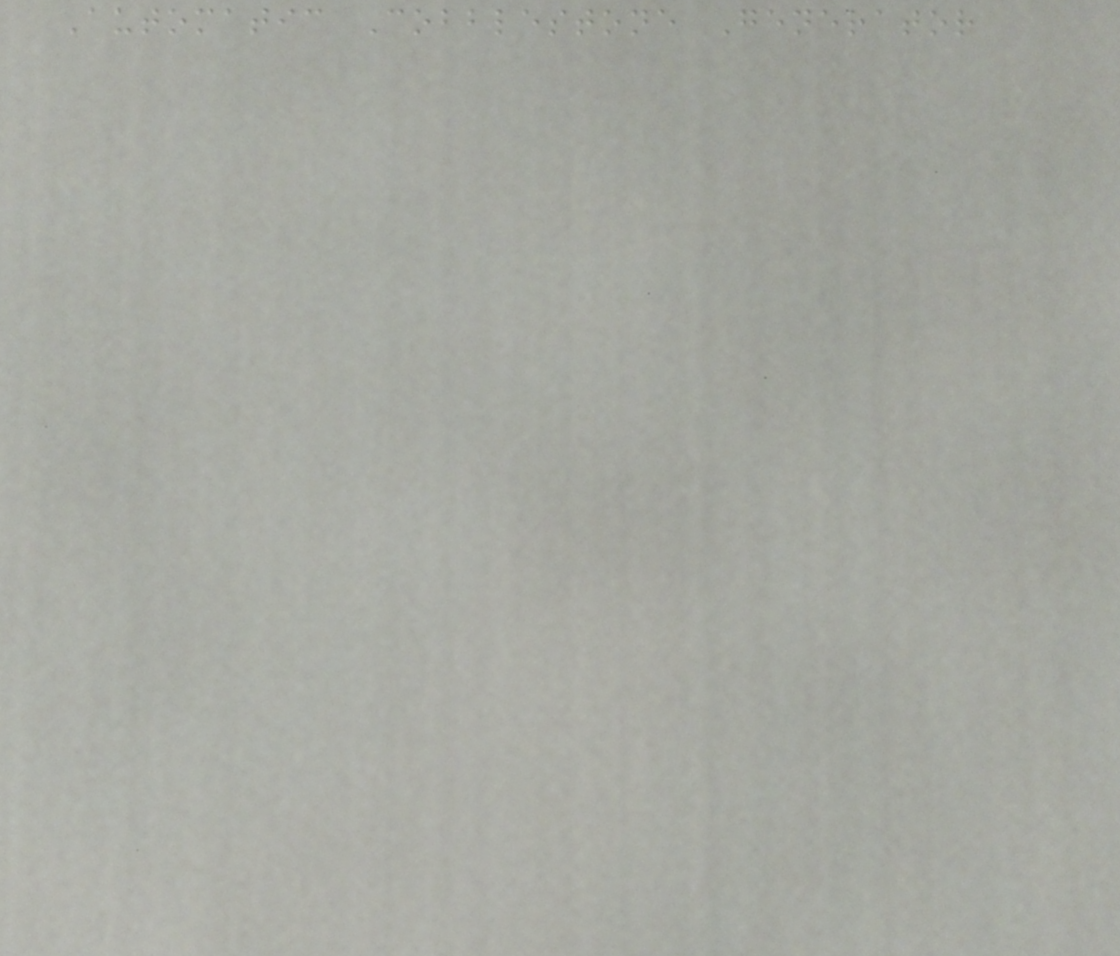Automatic Cobblestone Generator
